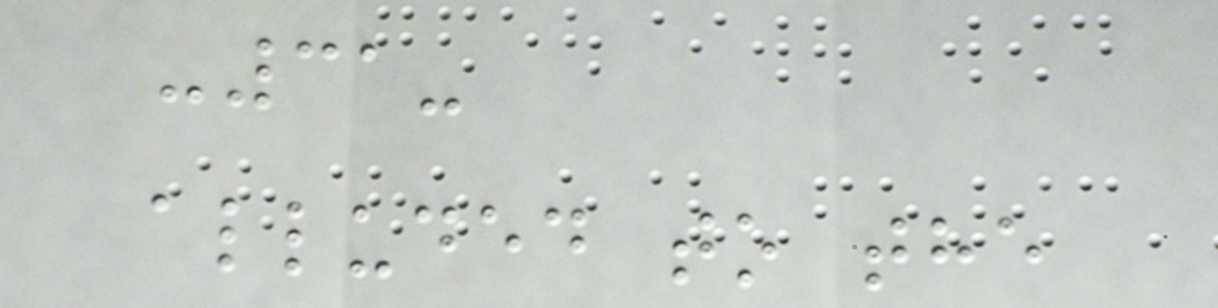-31-
alluded to the
